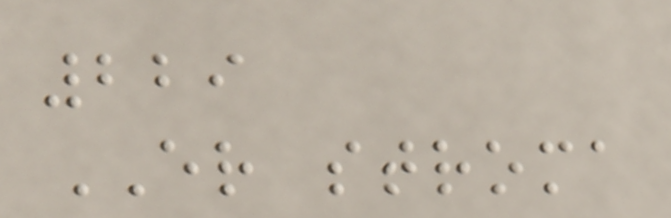229
ER stroma
